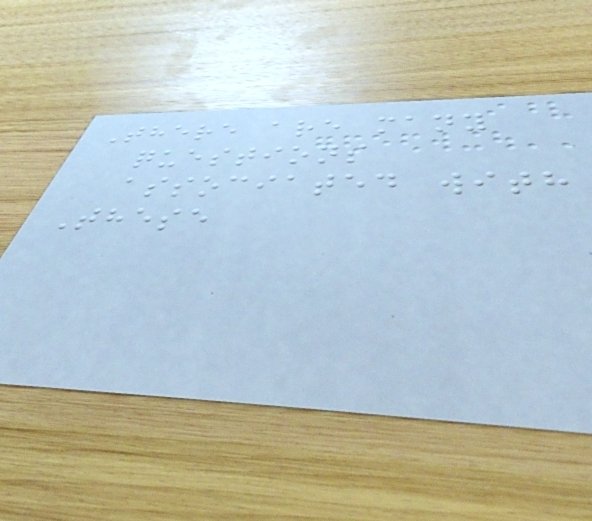There are many
questions
associated with
These
